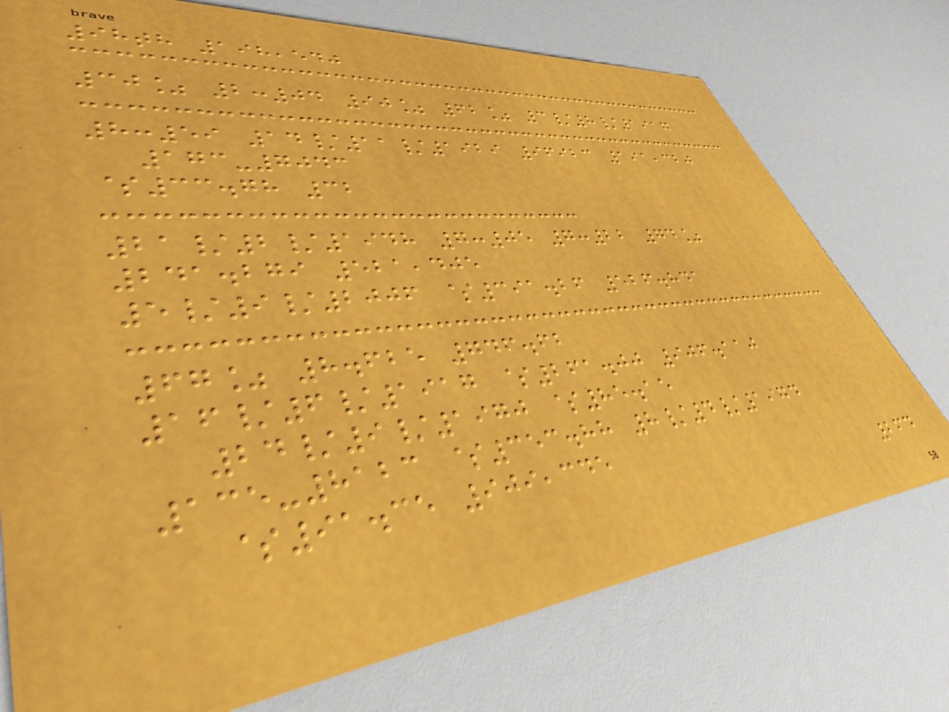98th 198,540
30% 2:04 90% 62% 3/8/1917
8:59 14/11/1929 96923 191,320
173-7043
$33.78 32
21/2/1948 7:05 7:22 74%
241.279 521,405
5/9/2006 $391.26 526.841
67% 8.625 746.62
16/6/1917 $261.00 906.110
24/9/1970 $85.15
135-8123 $353.88 8/4/1974
$91.35 909,345
264
